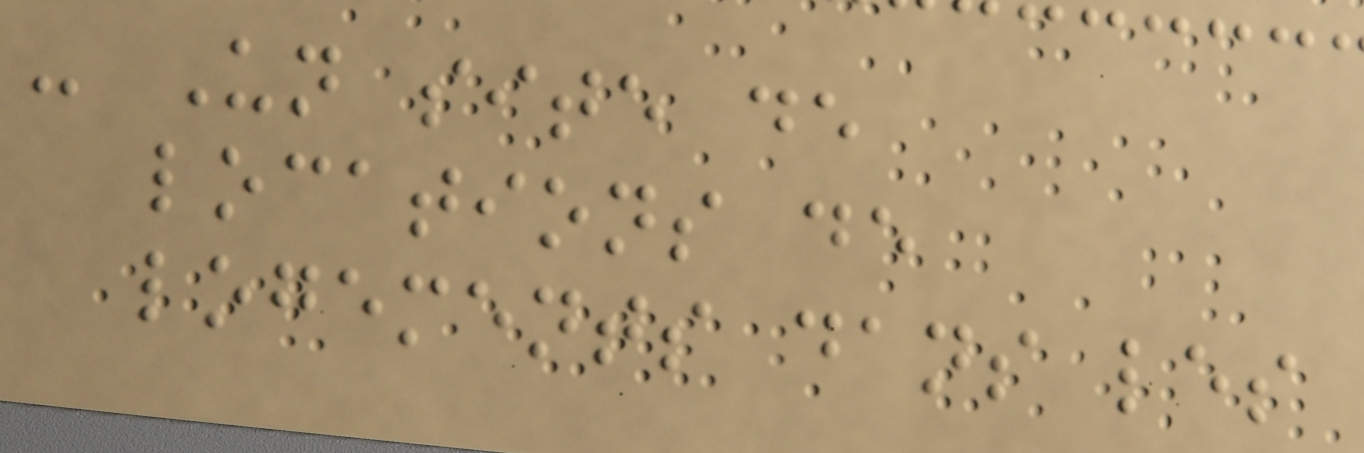- Un site de
locations de
logements dans les
